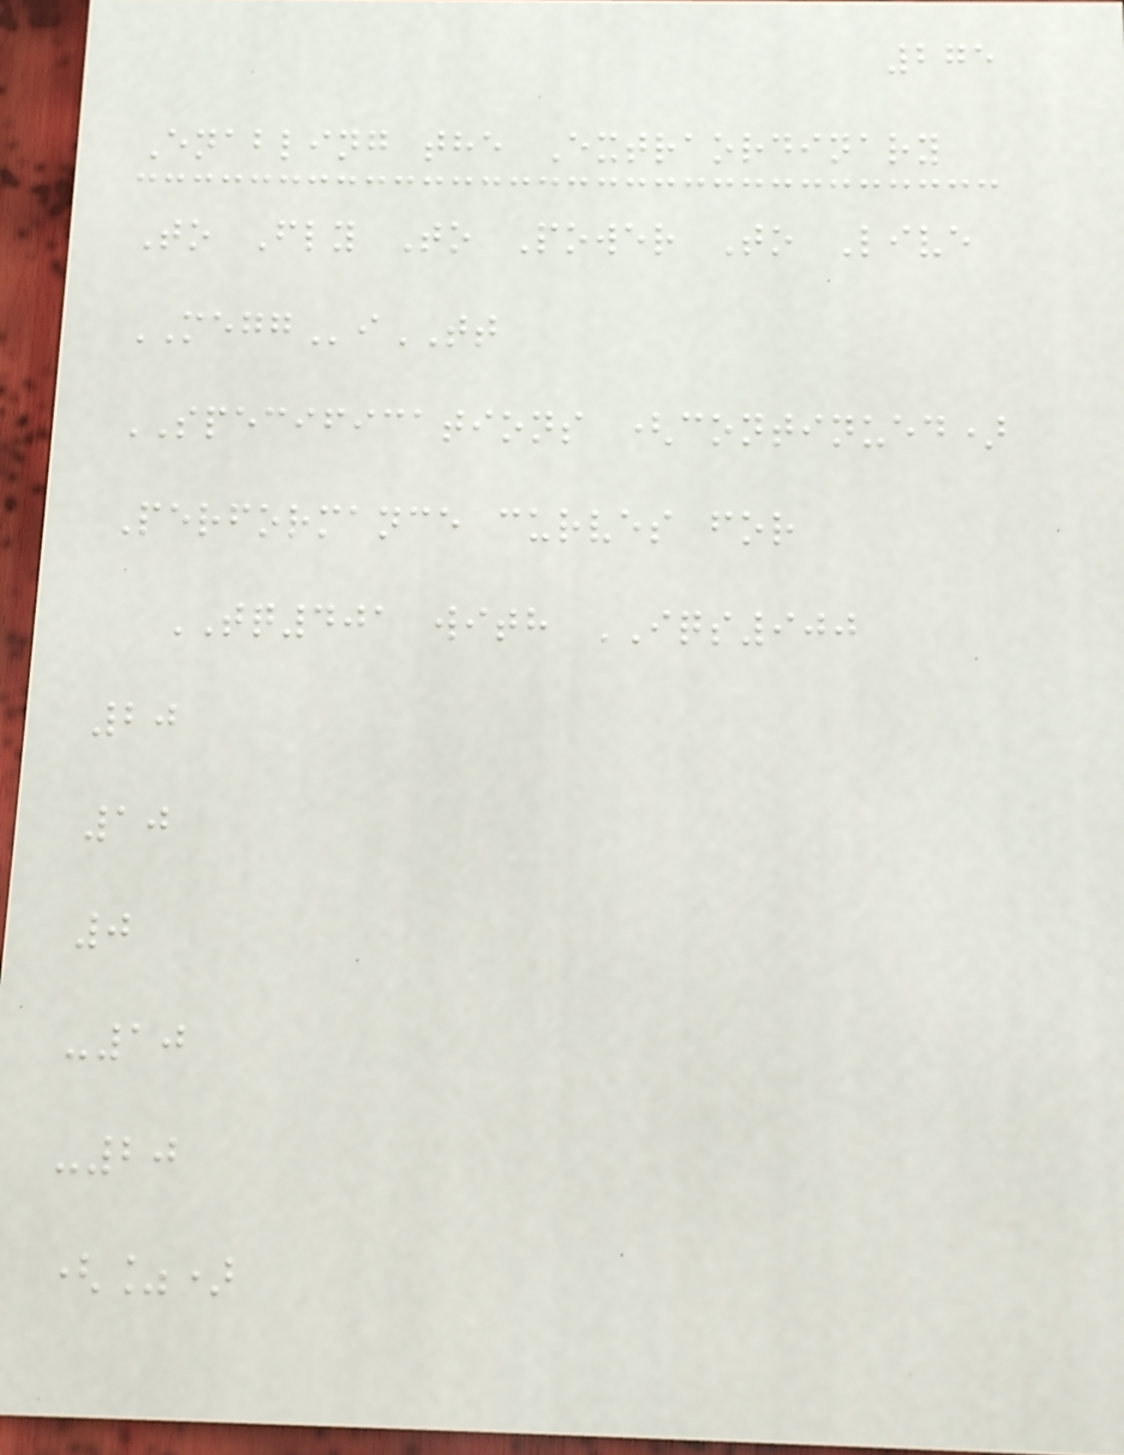275
Enabling the Extraordinary
To Fly To Power To Live
MEGGiTT
SPECIFICATIONS (continued)
Performance curves for
TQ401 with IQS900
20
10
0
-10
-20
(%)
